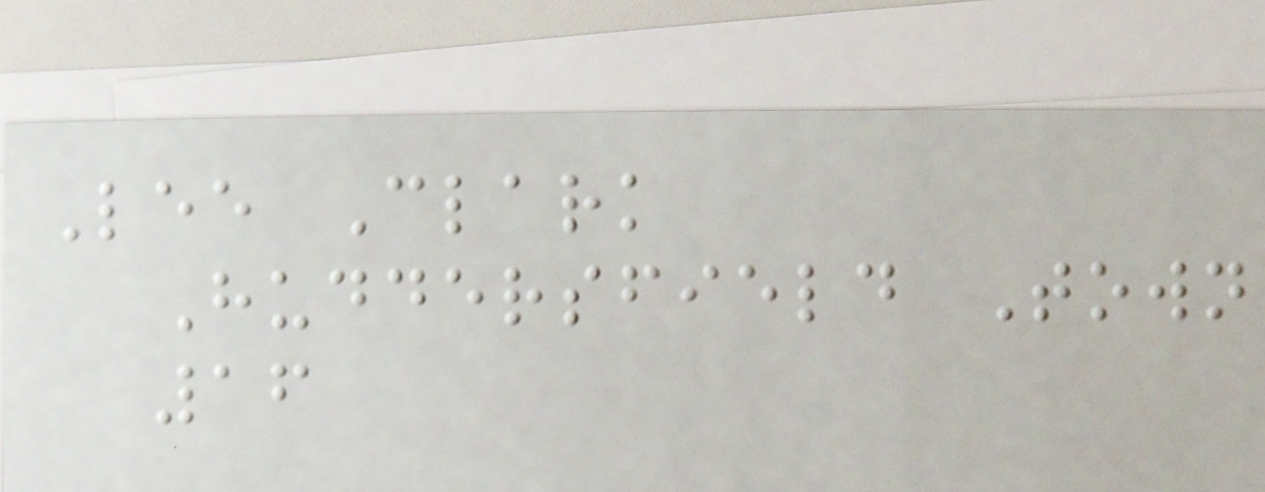Lee Clark
Huddersfield Town
16
